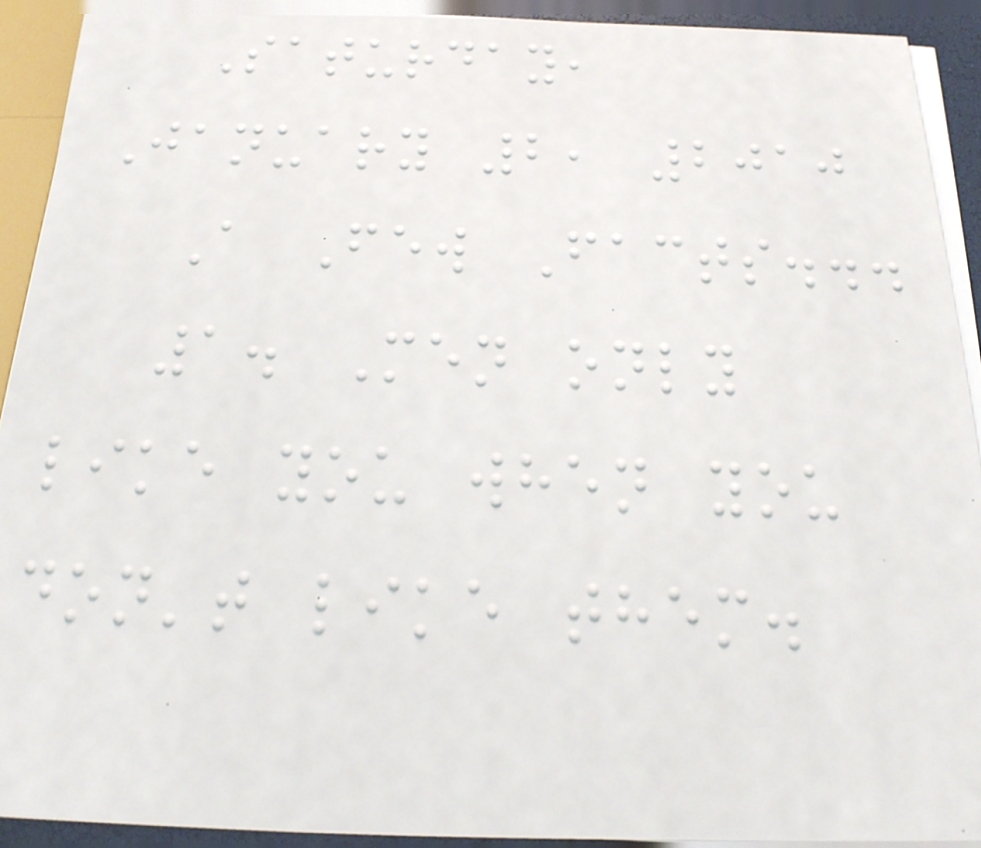Saturday,
January 2, 2010
A Few Facts...
1. Men only
like you when you
don't like them.
